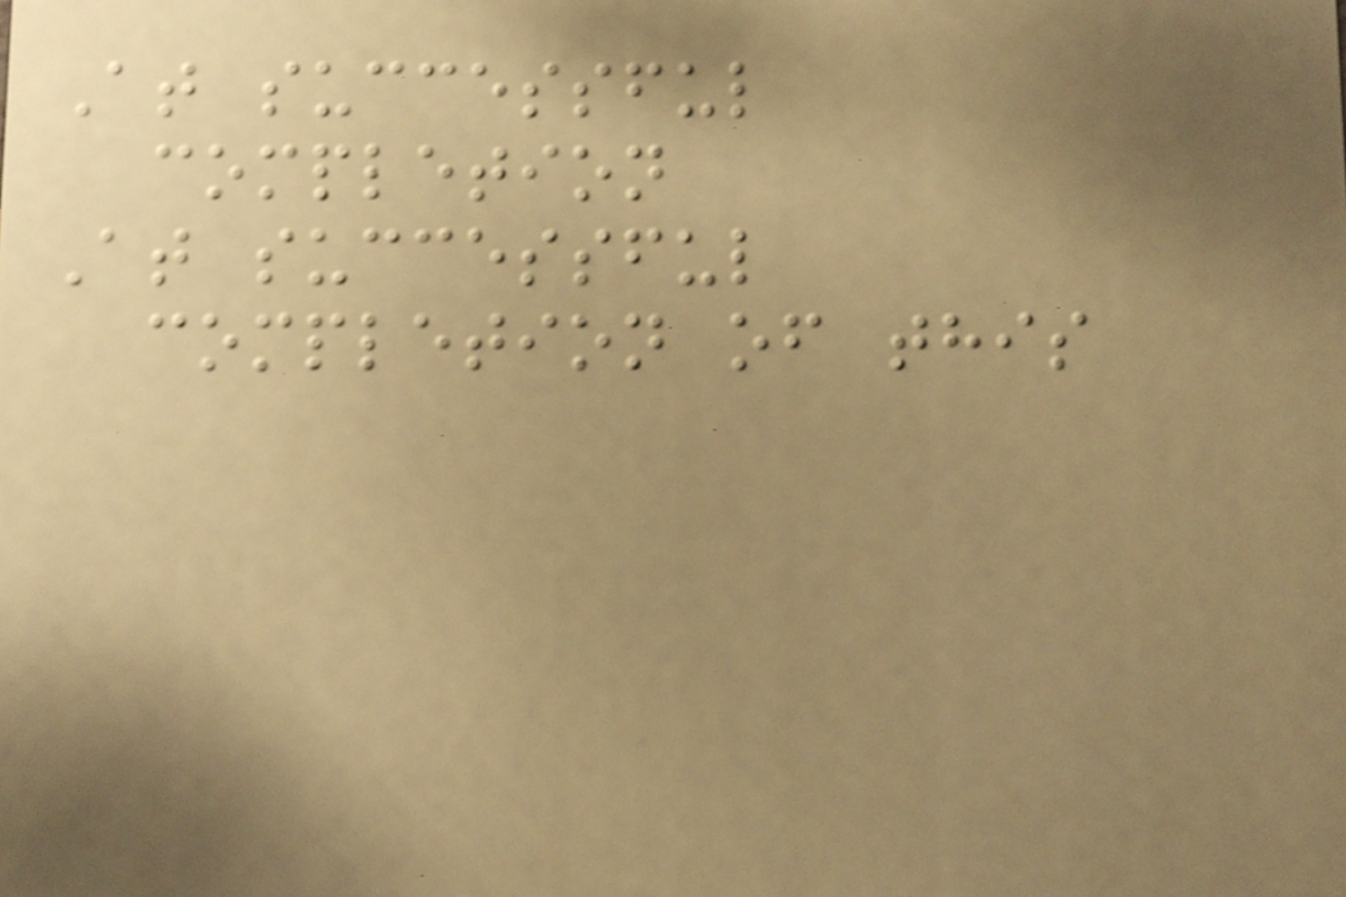At successful
completion
At successful
completion of this
